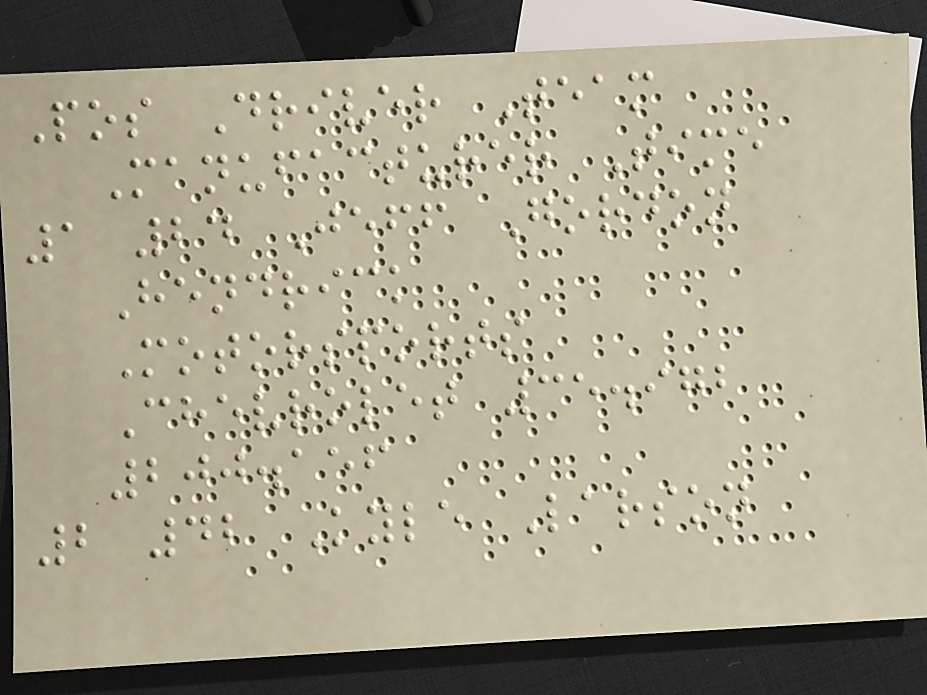Pos Driver Team
Manufacturer Time
1 24 Jeff Gordon
Hendrick
Motorsports
Chevrolet 35.972
200.156
2 42 Kyle Larson
